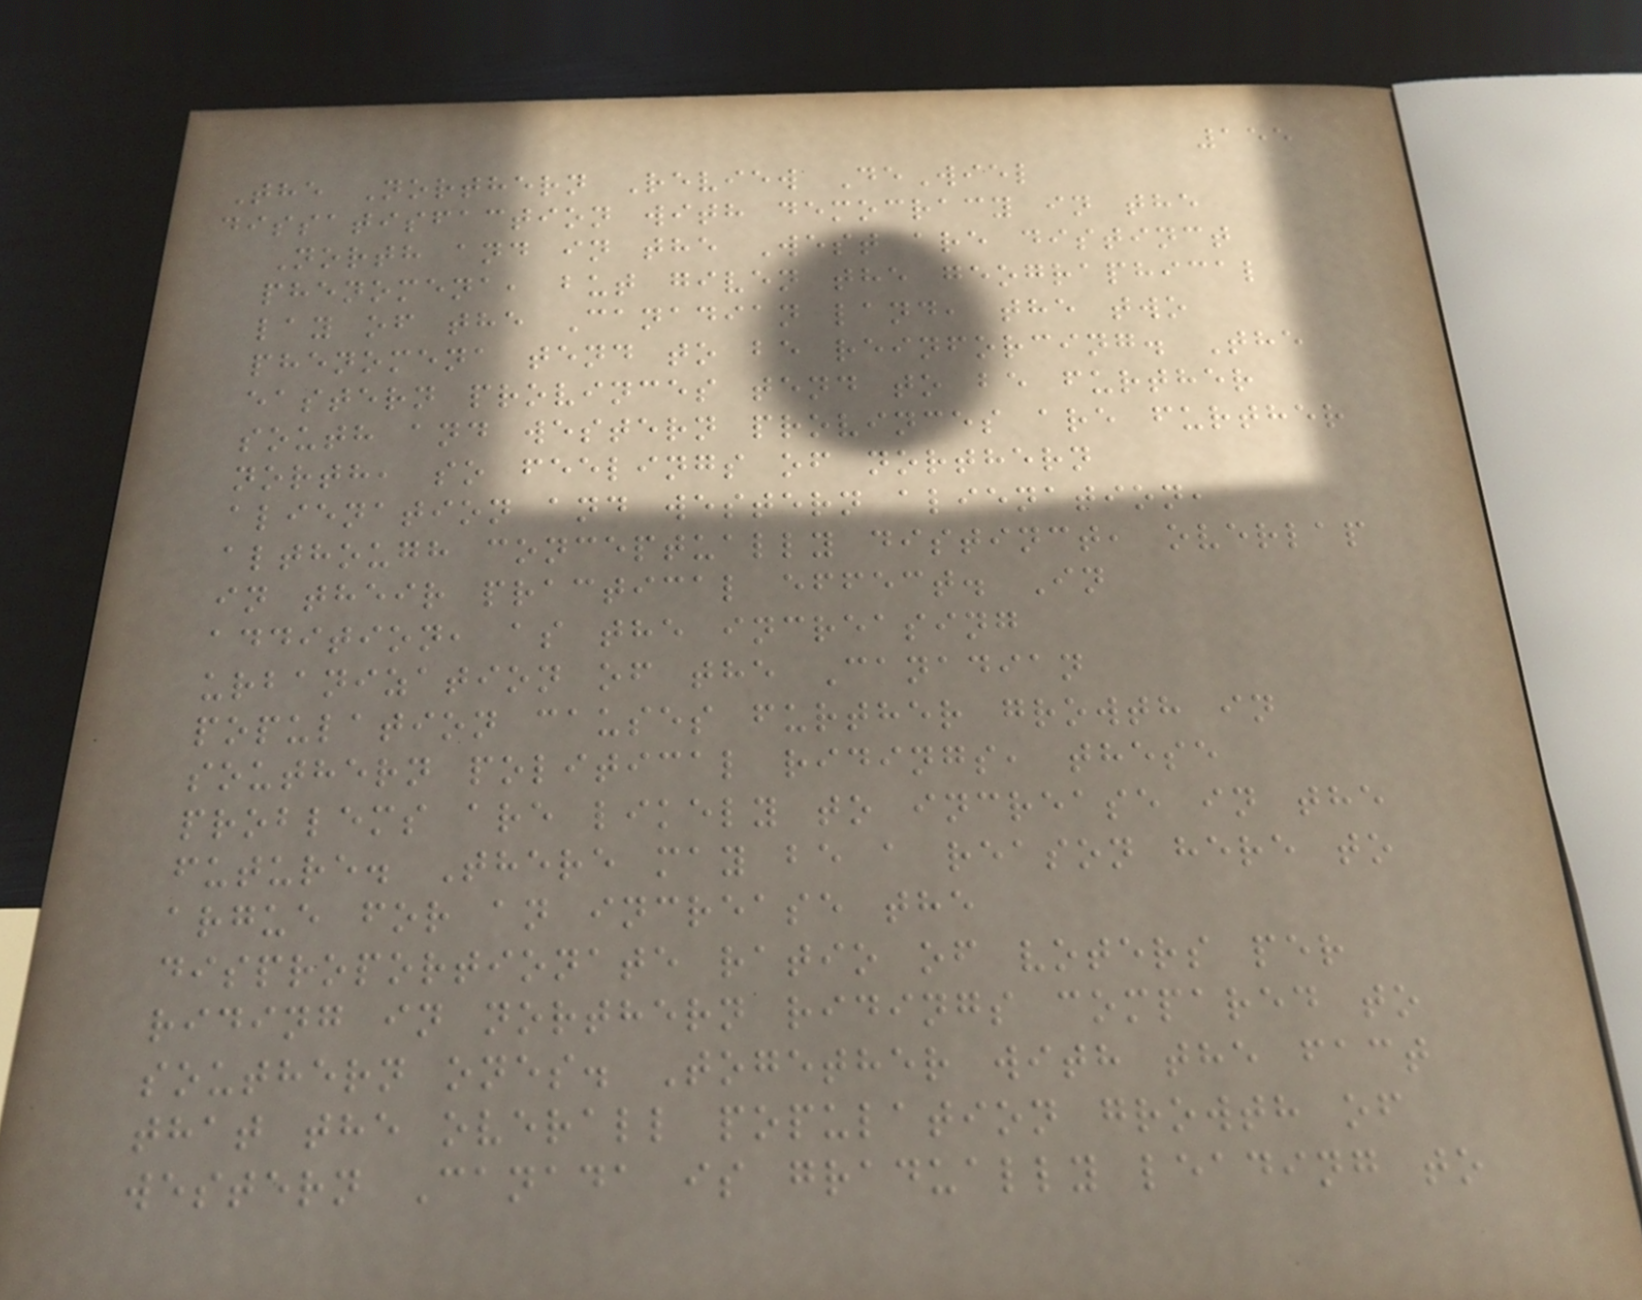155
The Northern Review DeWiel
dissatisfaction with democracy in the
North and in the West are distinct
phenomena, but given the geographical
lay of the Canadian land, the two
phenomena tend to be reinforcing. The
eastern provinces tend to be further
south and western provinces are further
north, so feelings of northern
alienation and western alienation,
although conceptually distinct, overlap
in their practical effect. In
addition, as the increasing
urbanization of the Canadian
population causes further growth in
southern political ridings, these
problems are likely to increase in the
future. There may be a reason here to
argue for an increase the
disproportionate ratio of voters per
riding in northern ridings compared to
southern ones. Together with the fact
that the overall population growth of
western Canada is gradually leading to
